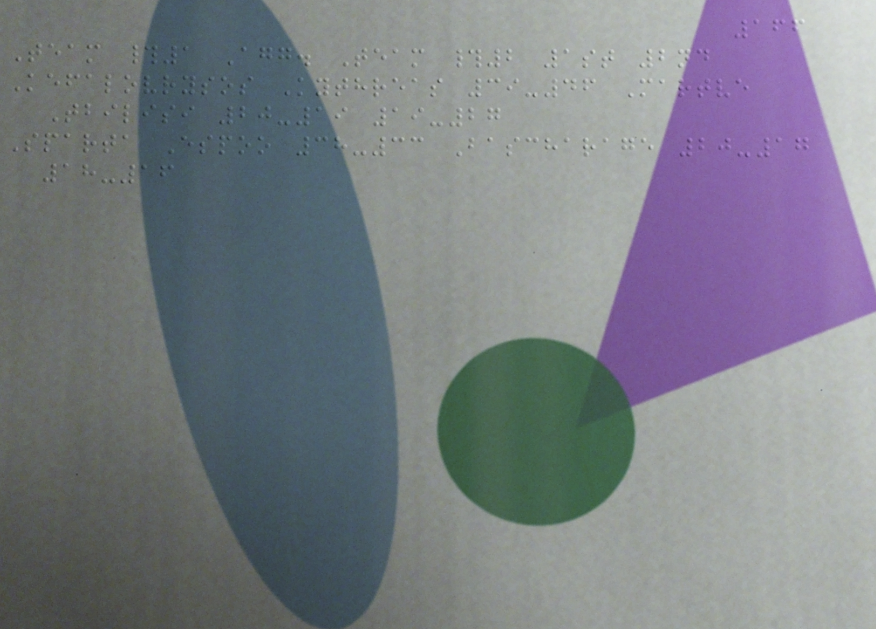166
Team #1 Agg. Team #2 1st 2nd
Kefalovrysos Kythreas 39-46 Martve
Tbilisi 20-19 19-27
Sparta Espoo 38-33 Bascharage 20-17
18-16
